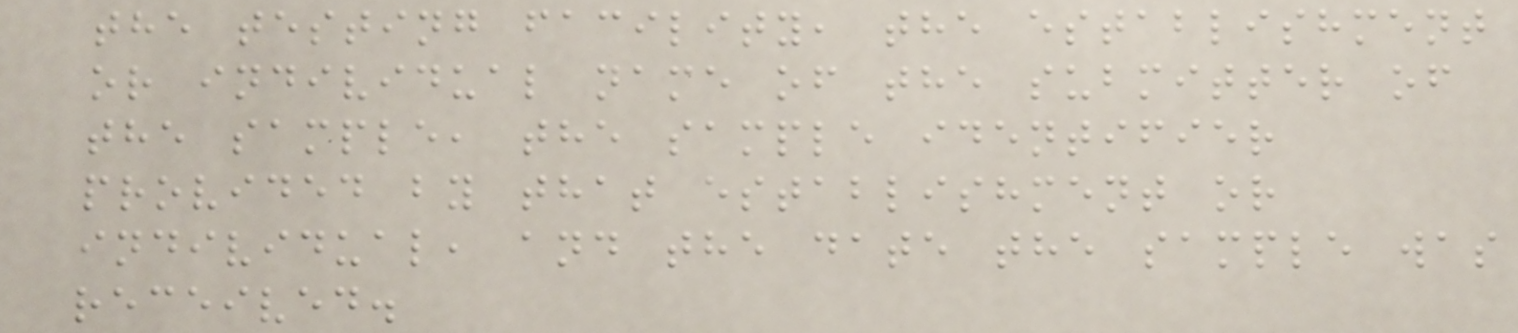the testing facility, the establishment
or individual name of the submitter of
the sample, the sample identifier
provided by that establishment or
individual, and the date the sample was
received.
